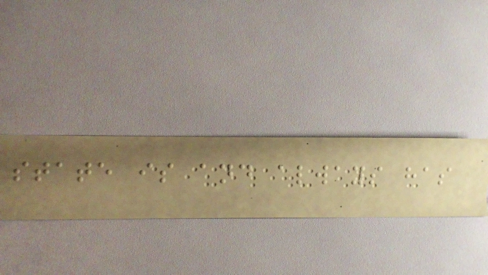state is and always has
